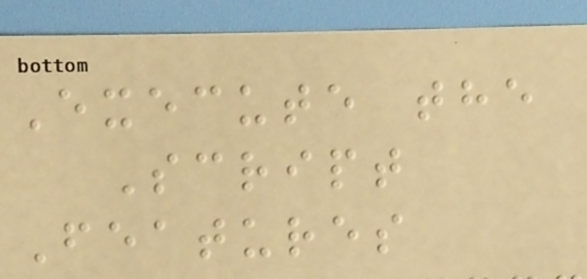Execute the
Script
Features
